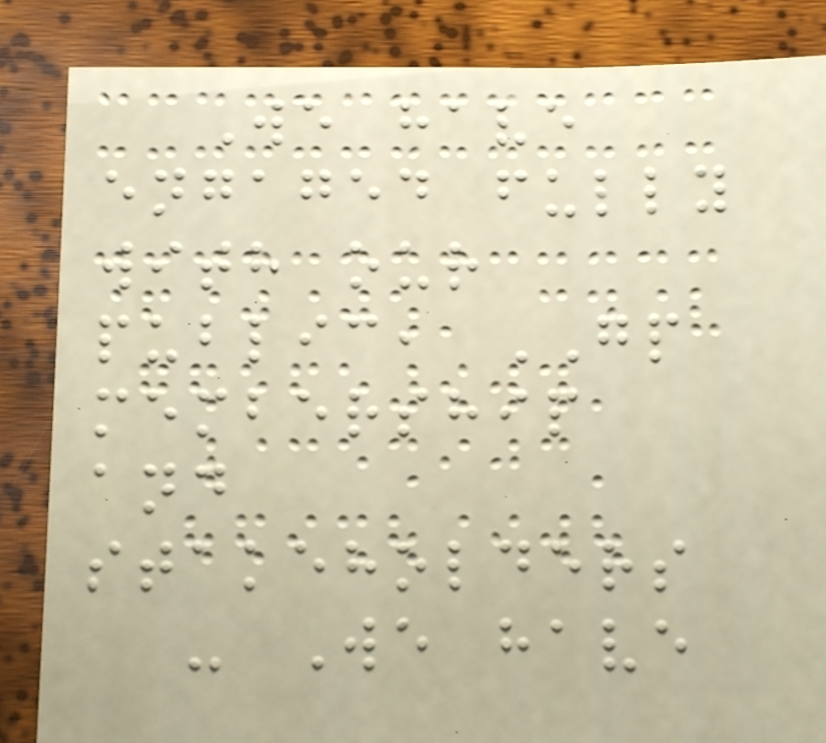We have
engaged fully
with our
public, GP
membership
and
stakeholders
- We have
